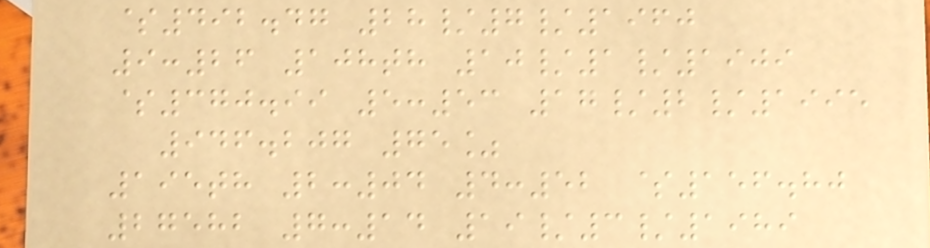$492.47 28/7/1960
9:26 108th 10/1/1909
$370.99 5:53 17/2/1995
946.207 75%
195th 2:04 4:52 $156.80
27582 7:14 19/3/1989
